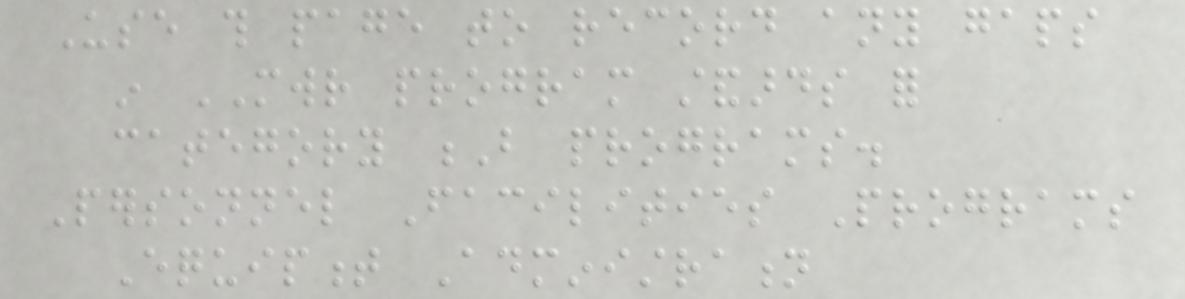Use this page to record any gaps
in MWR program standards for
category B programs.
Personnel Facilities Programs
Equipment Administration
